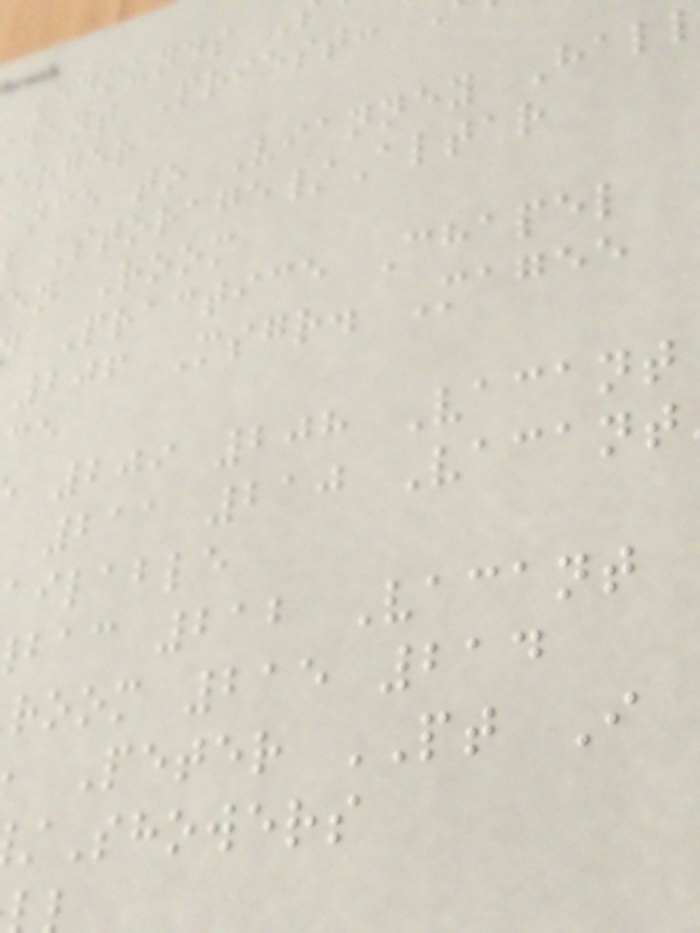Edmunds
dent Priest:
erger
nce to Vianney Hal
Storage/Altar
en Room
Practice Chapel
206 Msgr. Magee
209 208 Vacant
211 210 Vacant
ailable
bac 212 Vacant
room 215 214
Peter PT I
Showers
